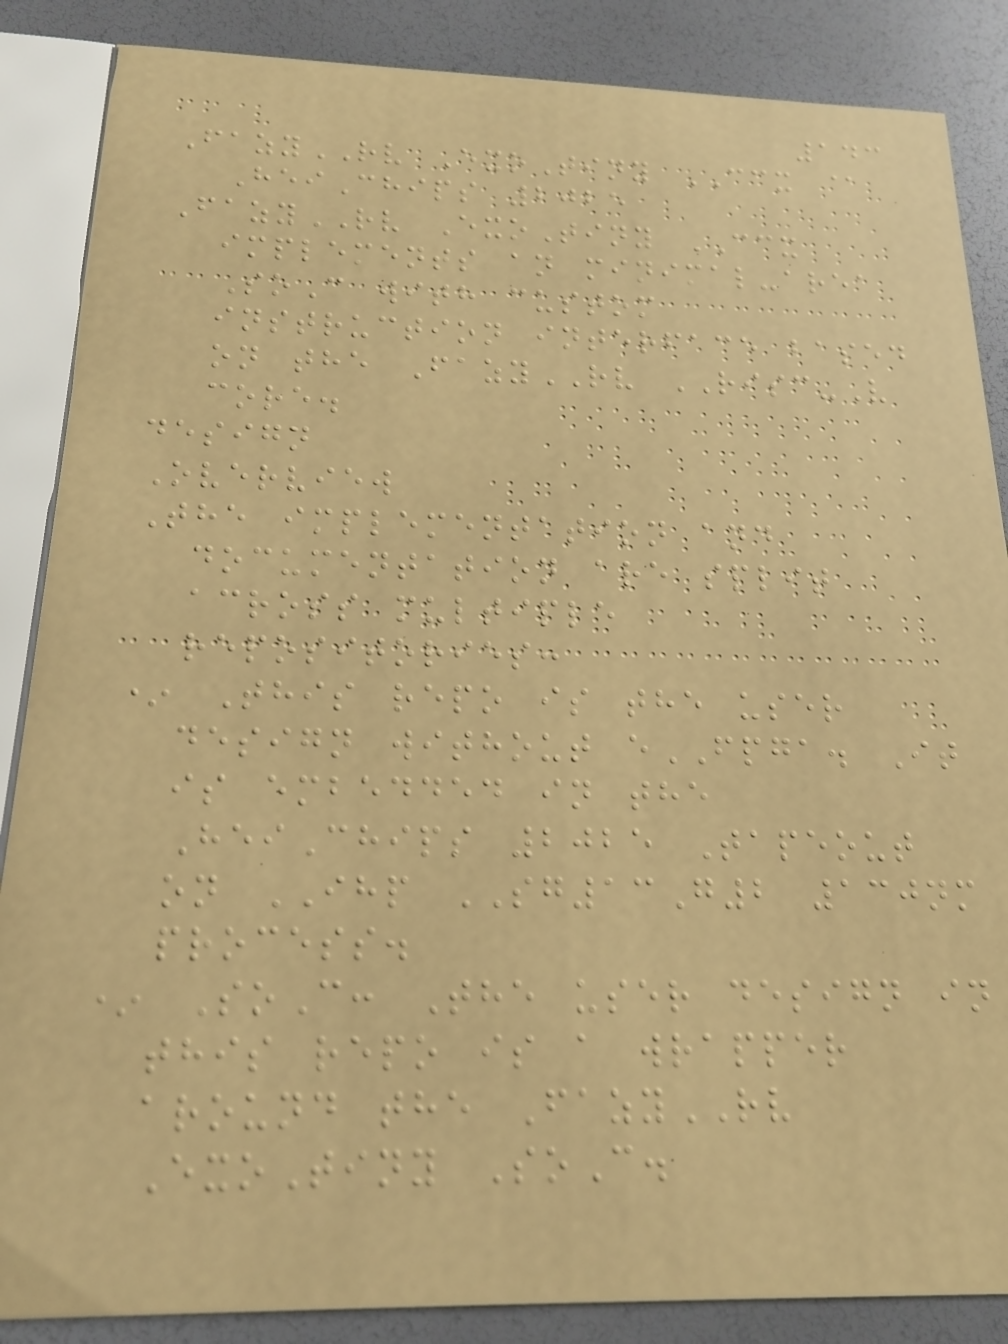143
FazyRV ExoTiny CCX @
HeiChips 2025
FazyRV ExoTiny CCX
implements an minimal-area
SoC with custom
instruction interface based
on the FazyRV RISC-V
core.
design
Overview
The implementation and
documentation are split
across multiple
repositories:
* This repo is the user
design without eFPGA. It
is embedded in the
HeiChips 2025 Tapeout
on IHP SG13G2 130nm
process.
* SoC: The user design in
this repo is a wrapper
around the FazyRV
ExoTiny SoC.
